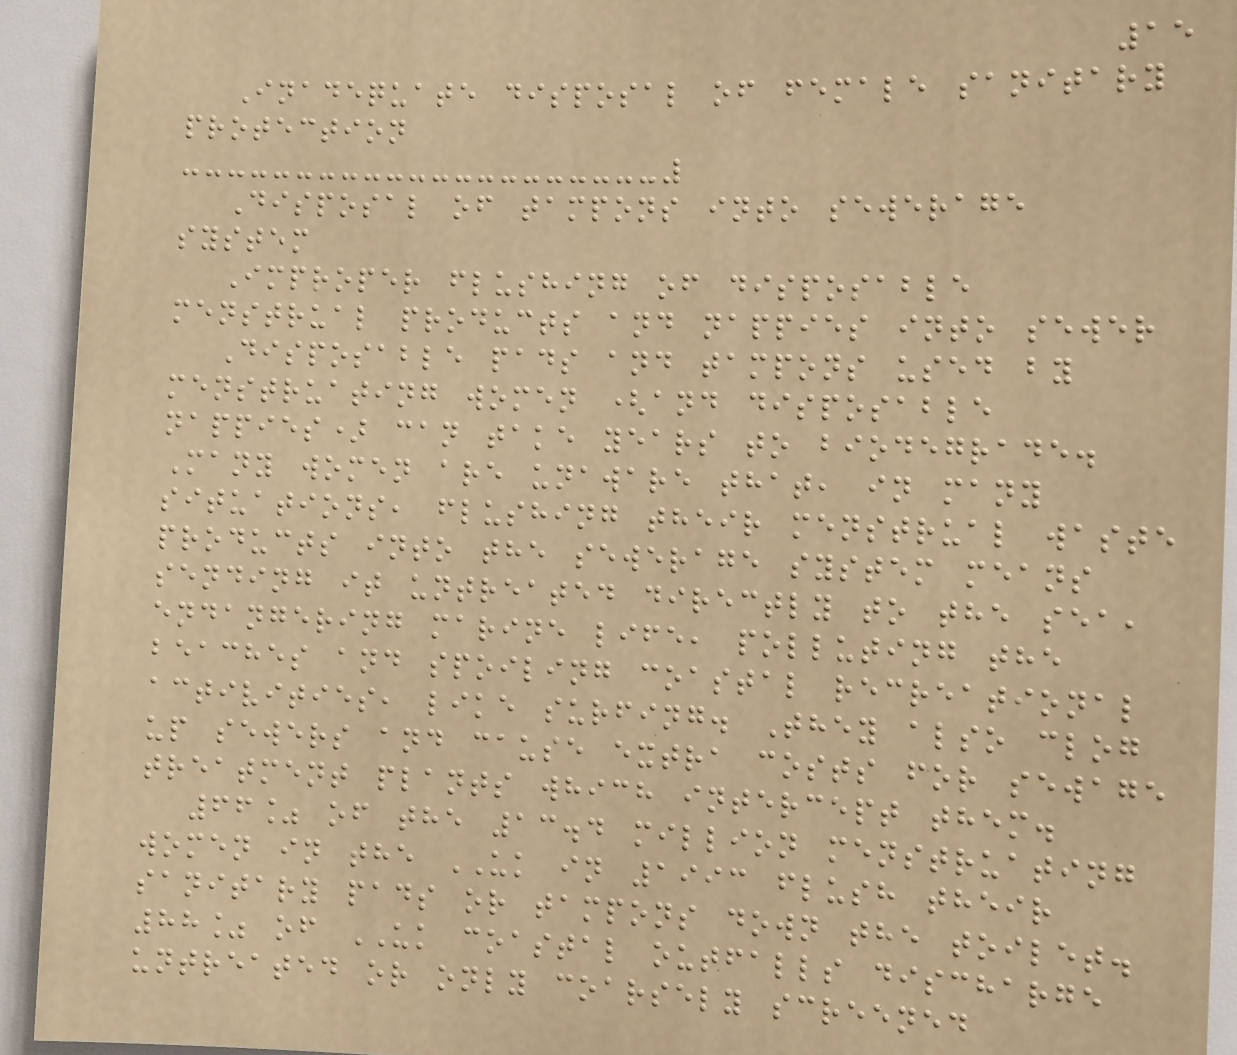15
Inadequate disposal of female sanitary
protection
Disposal of tampons into sewerage
system
Improper flushing of disposable
menstrual products and nappies into sewer
Disposable pads and tampons used by
menstruating women (and disposable
nappies) can take years to biodegrade.
Many women are unaware that, in many
situations, flushing their menstrual waste
products into the sewerage system means
sending it untreated directly to the sea,
endangering marine life, polluting the
beaches and spoiling coastal recreational
activities, like surfing. They also clog
up sewers and cause extra costs for sewage
treatment plants which intercept them.
66% of the 13.4 million menstruating
women in the UK in 1993 flush their
sanitary pads or tampons down the toilet.
88% of UK coastal outfalls discharge
untreated or only coarsely screened
